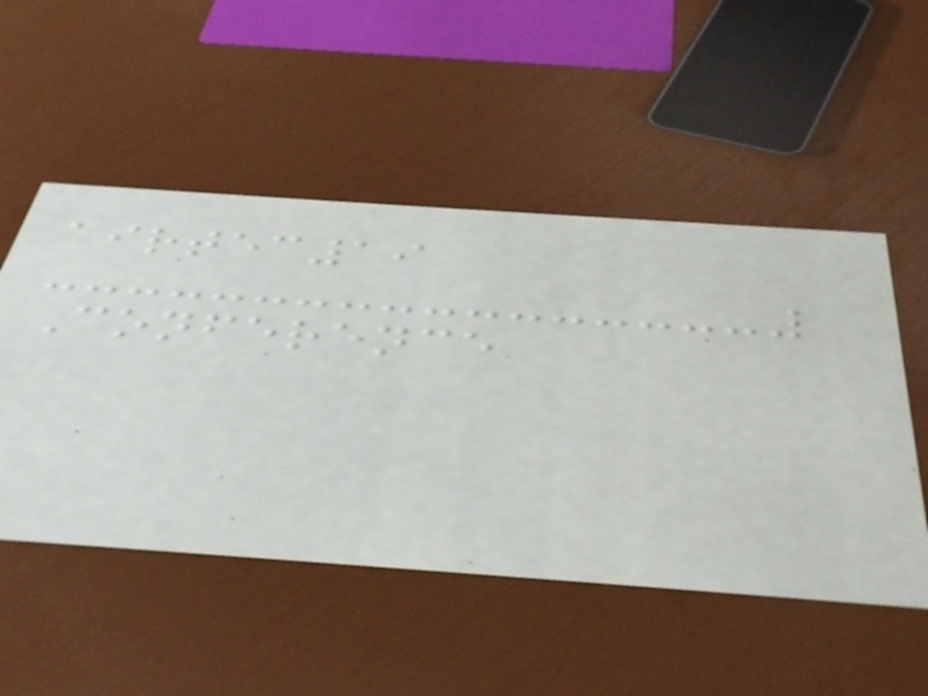airtec19
Conference
